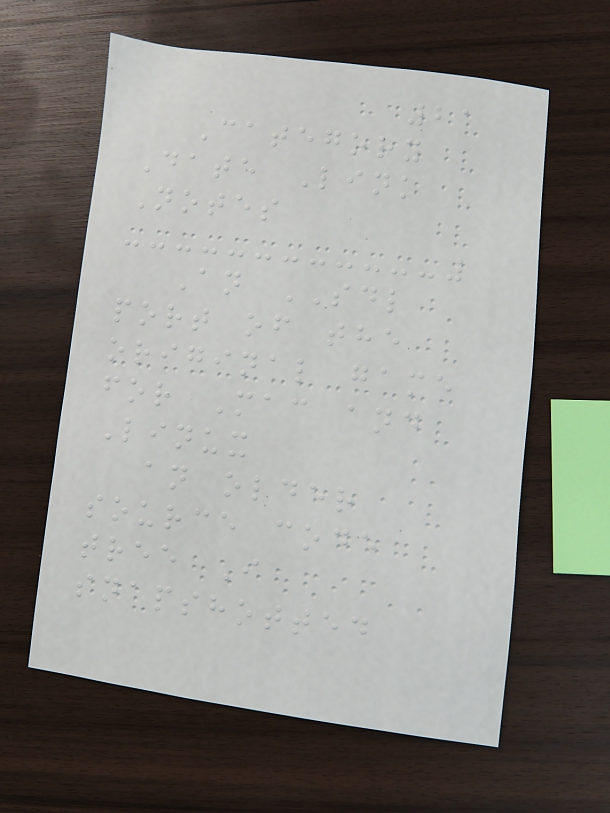21
Category
Date Link
Notes
An SDL
port of the
original game
for Mac and
Linux
an older
source code
tree I
snapshotted
